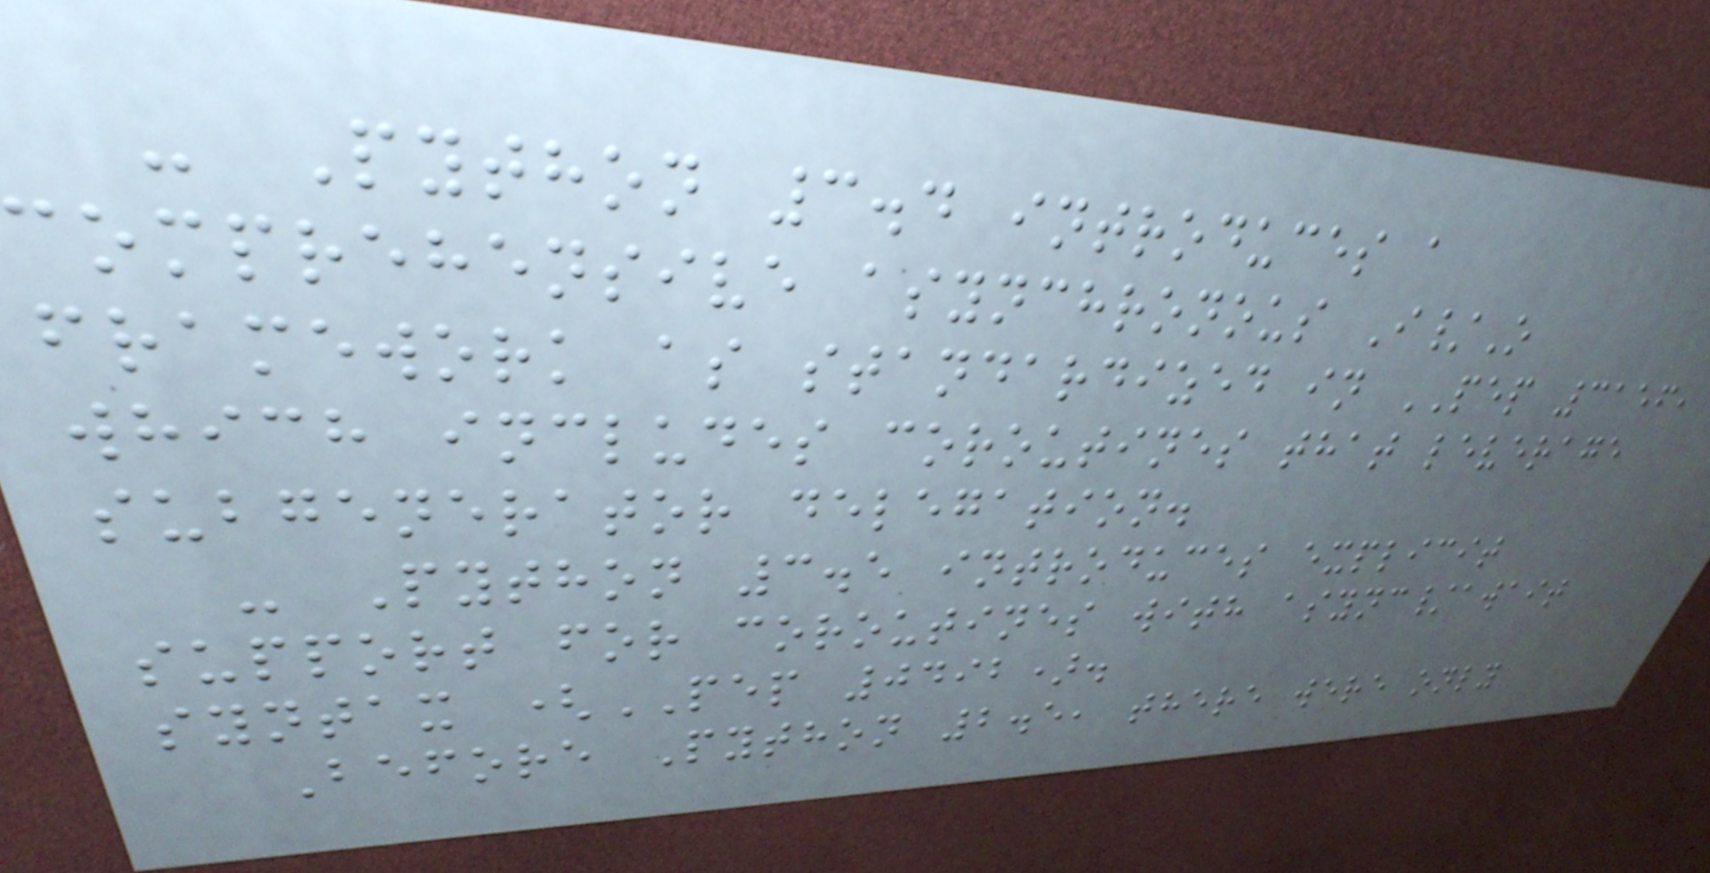- Python 3.4 introduces a
comprehensive asynchronous I/O
framework as standardized in PEP 3156,
which includes coroutines that leverage
subgenerator delegation.
- Python 3.5 introduces explicit
support for coroutines with async/await
syntax (PEP 0492).
Before Python 2.5, there were only
